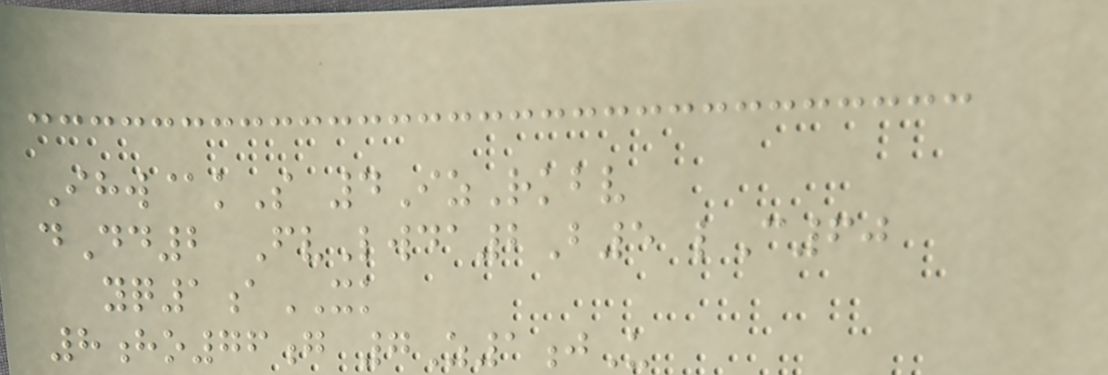Ihw@kS 4IzRkbv
dDd2 FvLwda2B5 lC60
yq1aXK
8ho76g 7Z1jU
